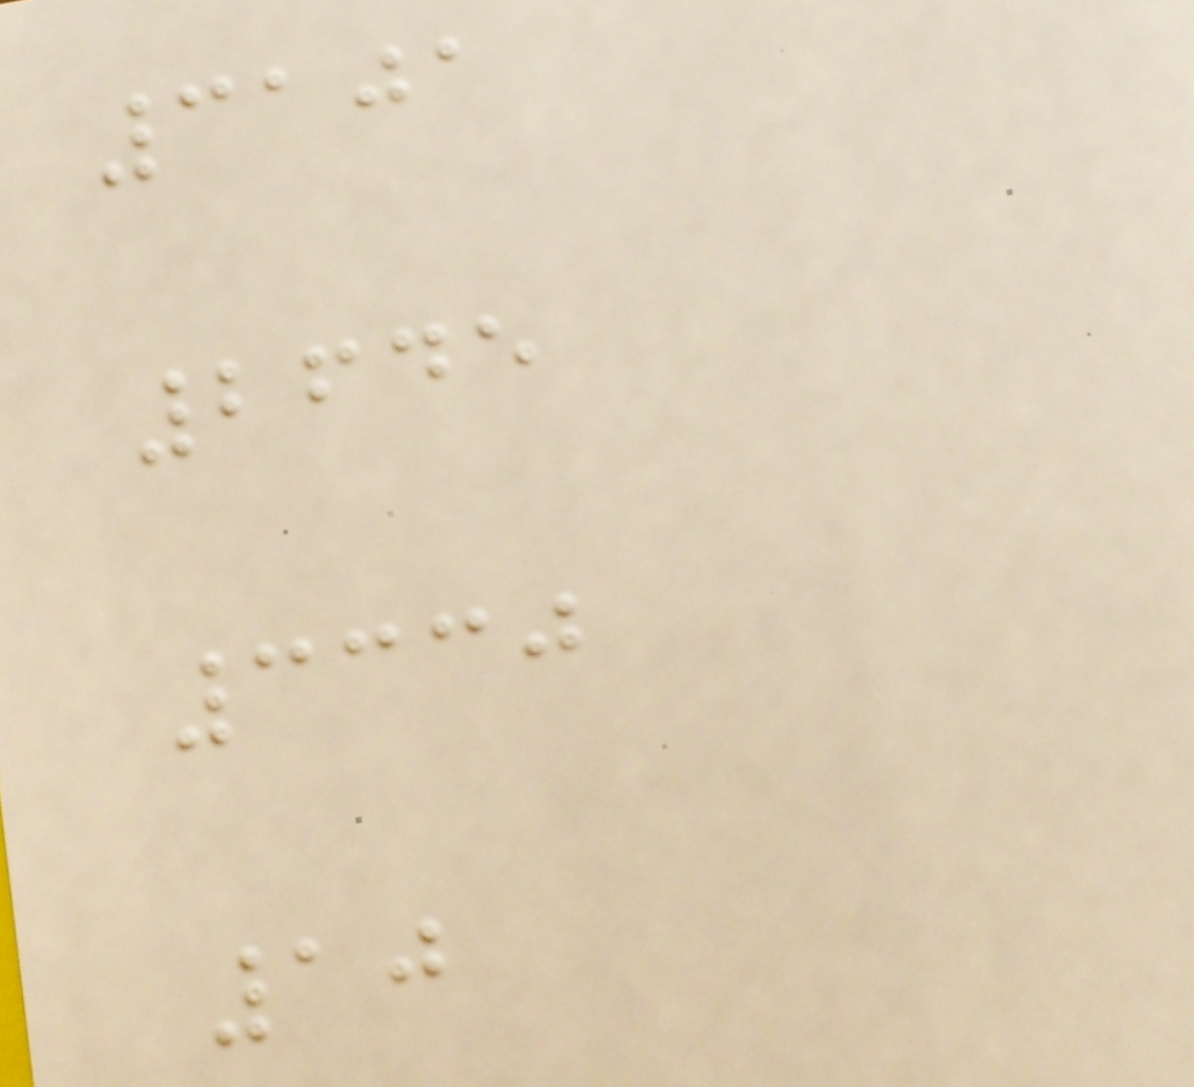3101
2645
3330
10
